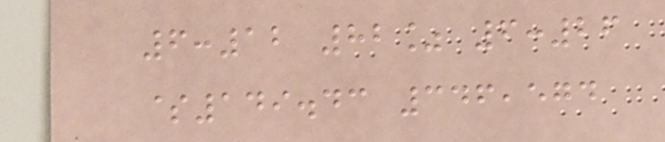6:12 82% 6:26
$149.43 346,574
